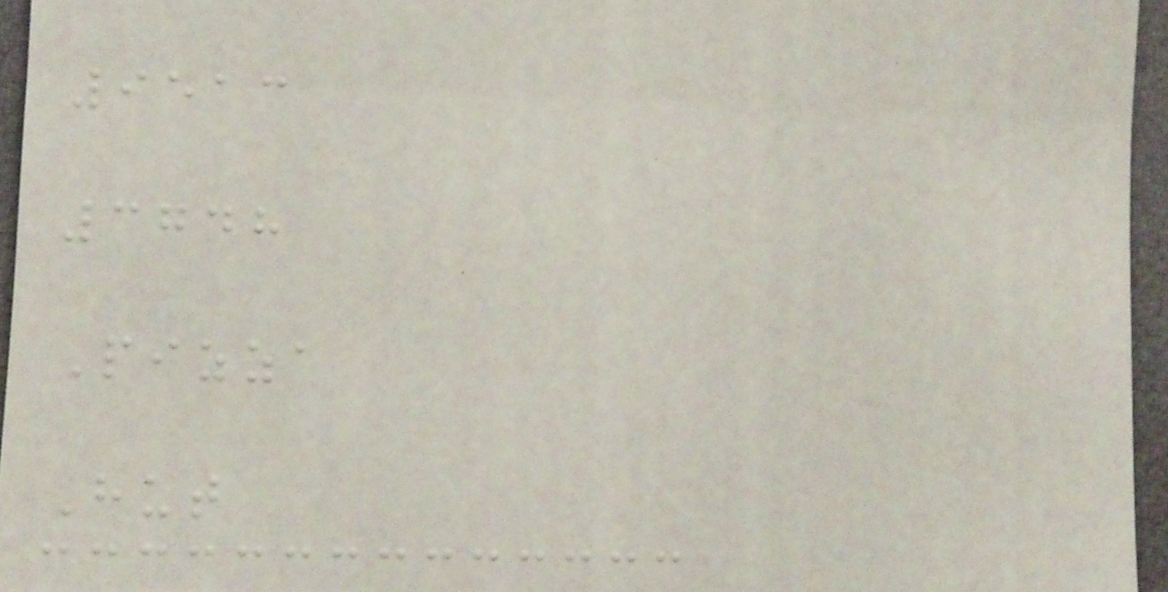9513
3748
Pizza
Hut
